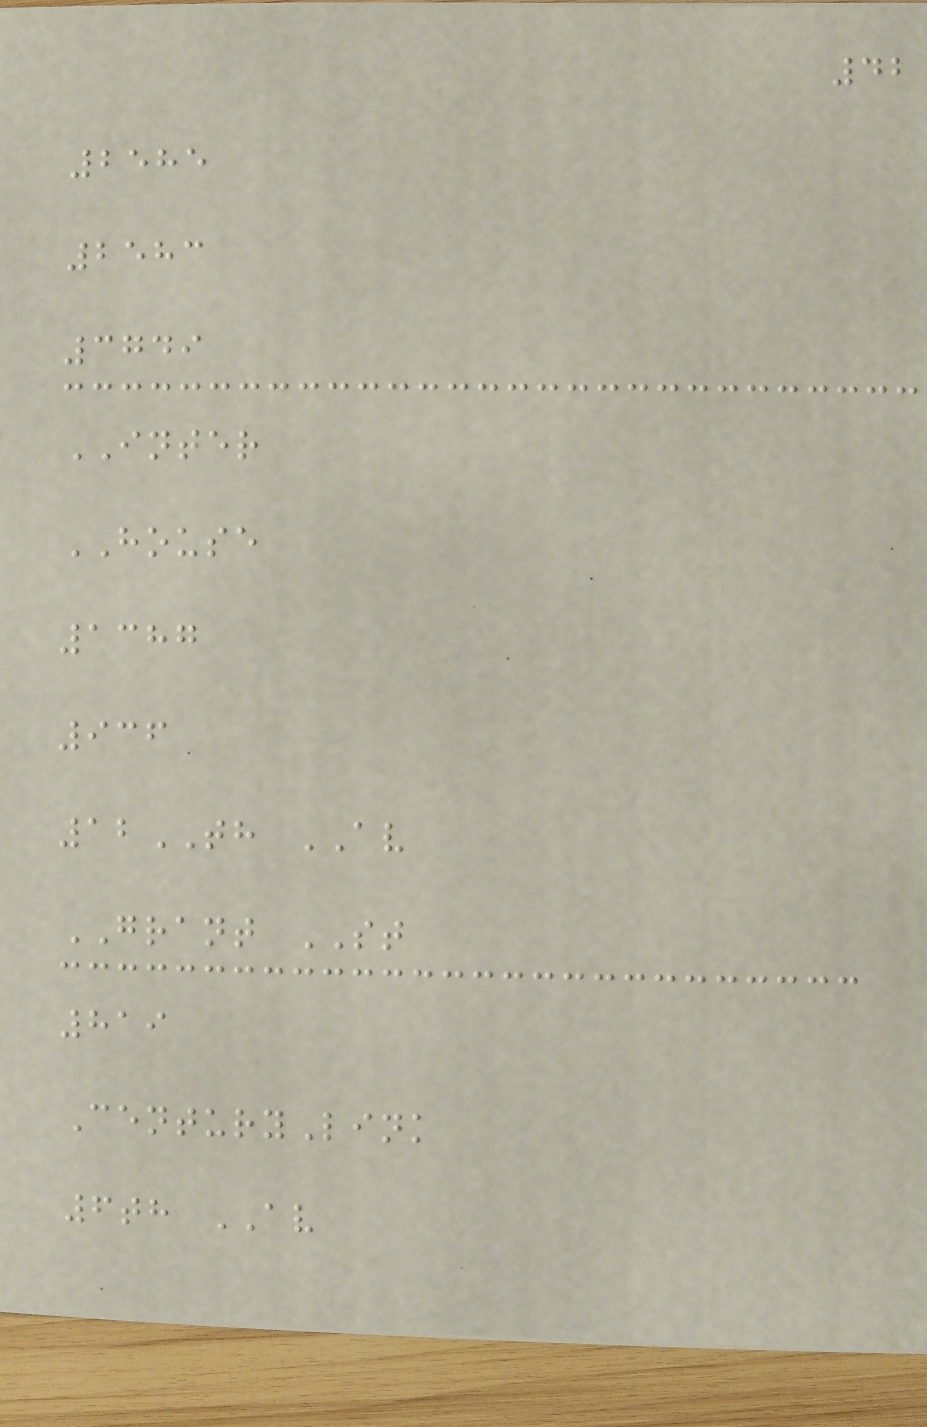42
2585
2583
3749
INTER
HOUSE
1387
936
12TH AV
GRANT ST
819
CenturyLink
6th AV
